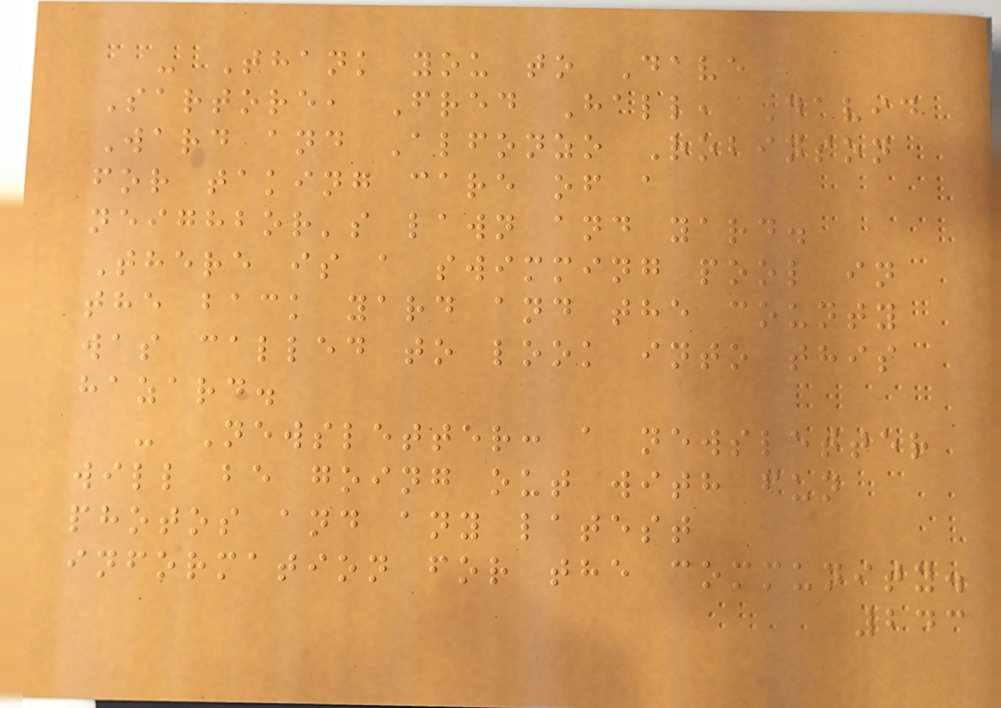- Thank you to Dave
Sartore, Fred Hall, David
Ward and Alfonzo Robinson
for taking care of a
neighbor's lawn and yard.
There is a swimming pool in
the back yard and the county
was called to look into this
hazard.
- Newsletter: a newsletter
will be going out with fun
photos and any latest
information for the community.
243
